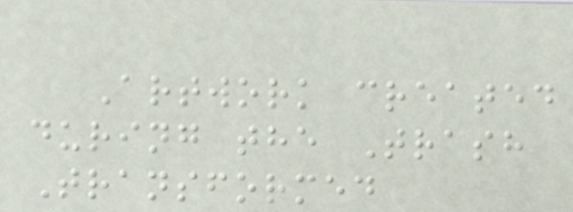Artwork created
during the Trash
Transformed
